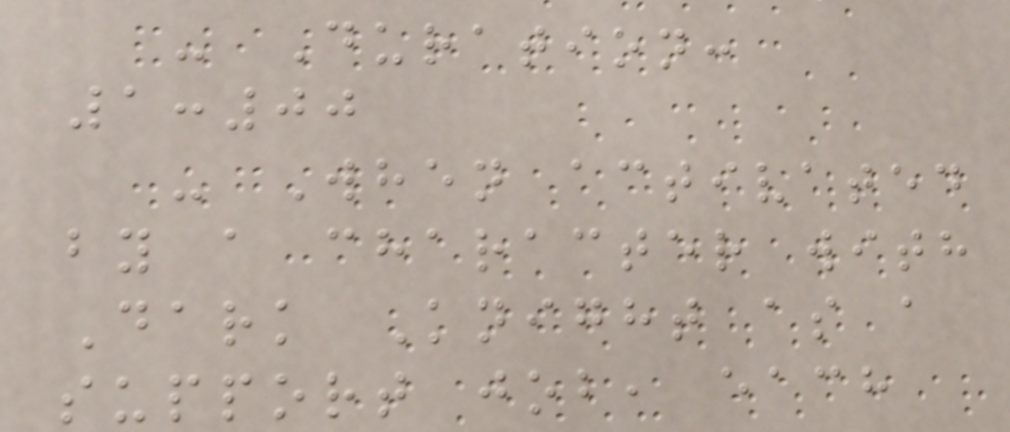- Duration:
1:00
- When activated
by a character with
Dark Knight as a
support job, each
